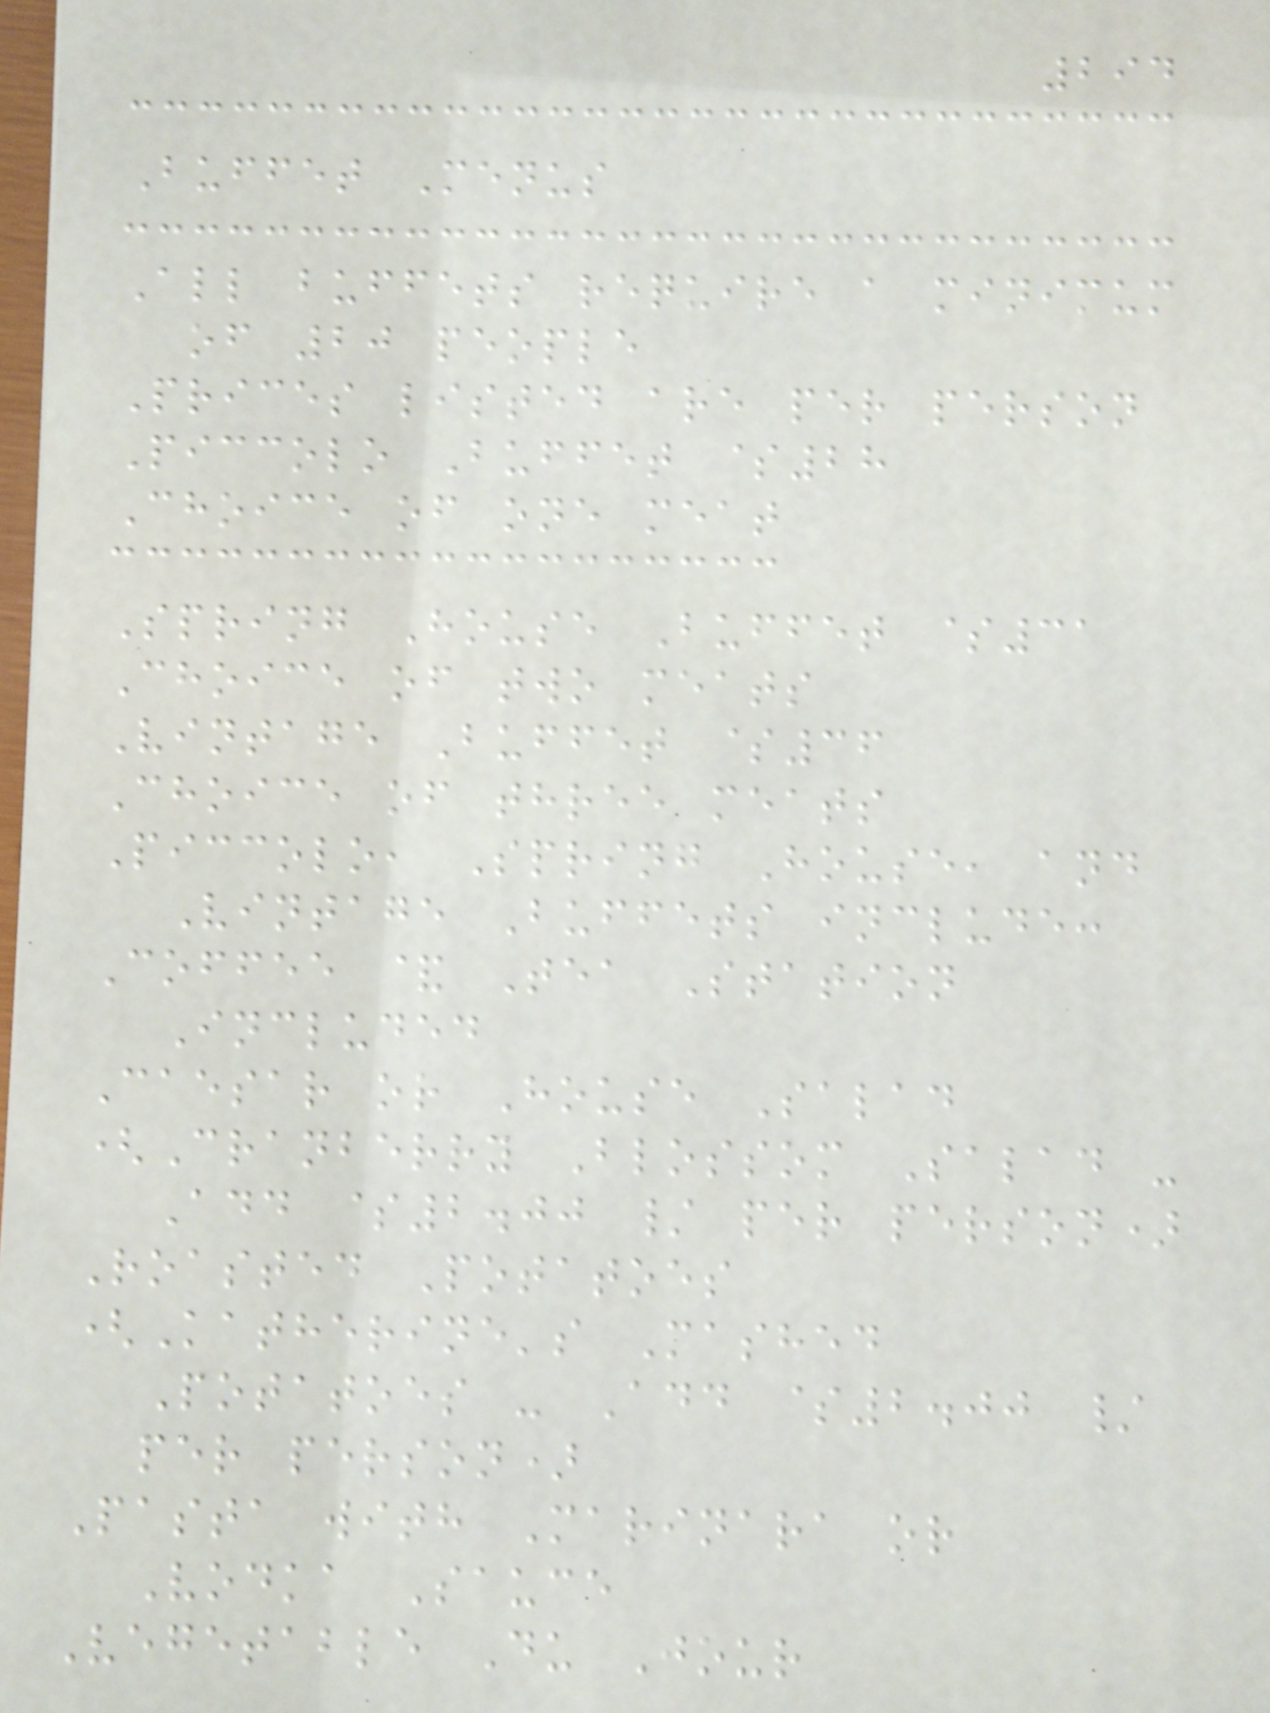294
Buffet Menus
All buffets require a minimum
of 20 people
Prices listed are per person
Piccolo Buffet $28
Choice of one meat
Spring House Buffet $31
Choice of two meats
Vintage Buffet $36
Choice of three meats
Piccolo, Spring House, and
Vintage Buffets include:
Coffee & Tea Station
Included
Caesar or House Salad
(Cranberry Blossom Salad -
Add $2.00 / per person)
Roasted Potatoes
(Katherine's Mashed
Potatoes - Add $2.00 /
per person)
Pasta with Marinara or
Vodka Sauce
Vegetable Du Jour
